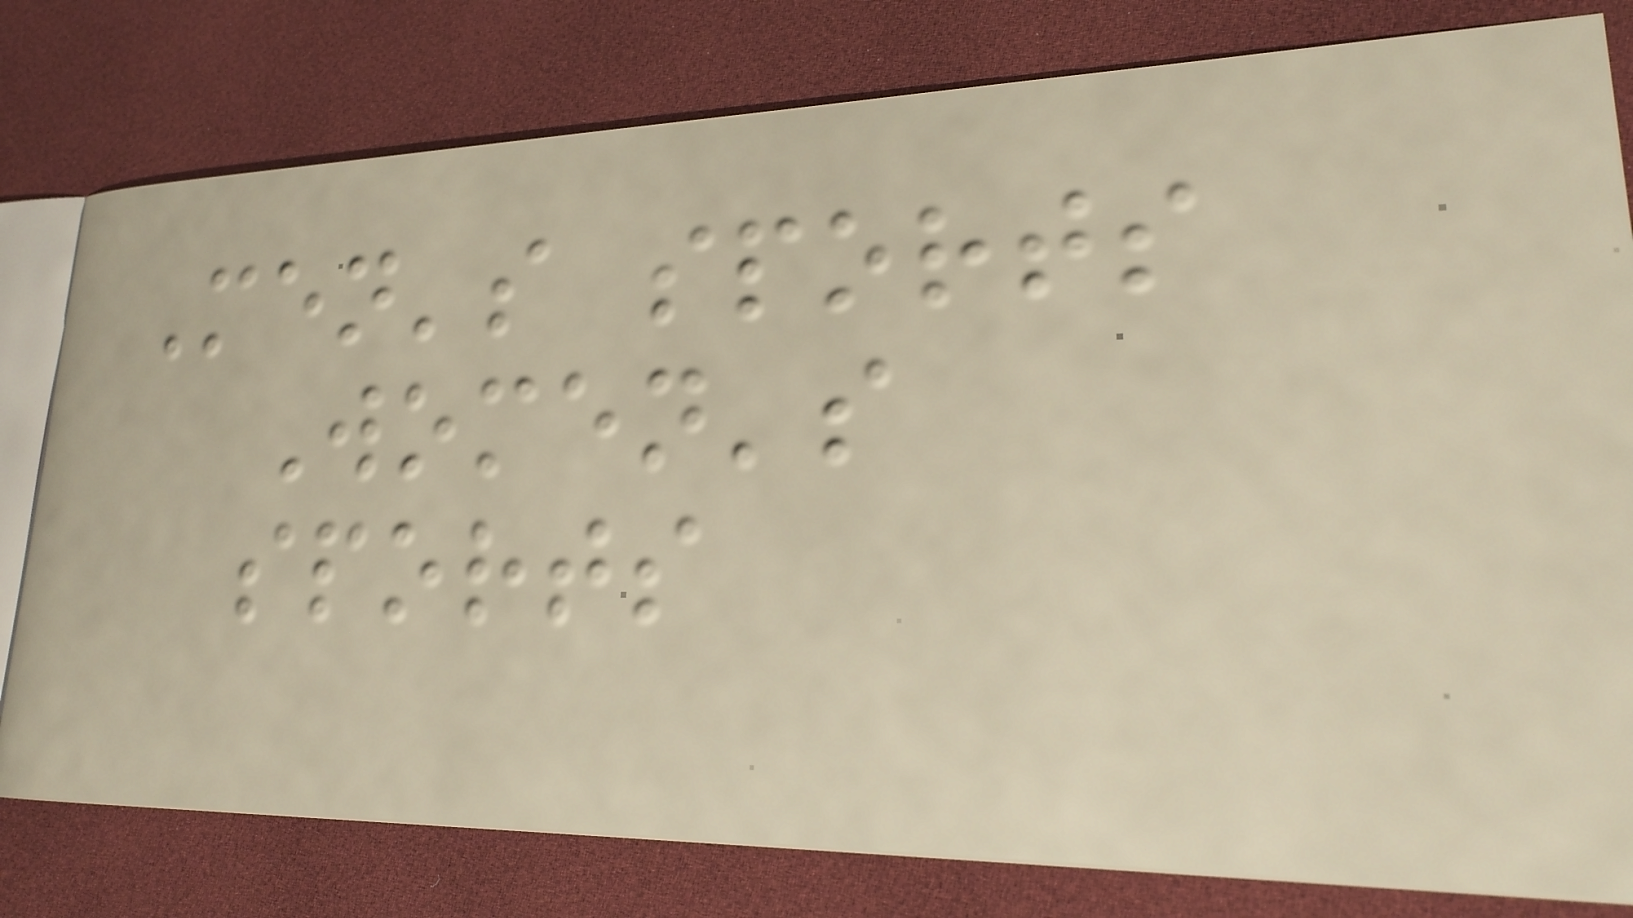Men's sports
Women's
sports
